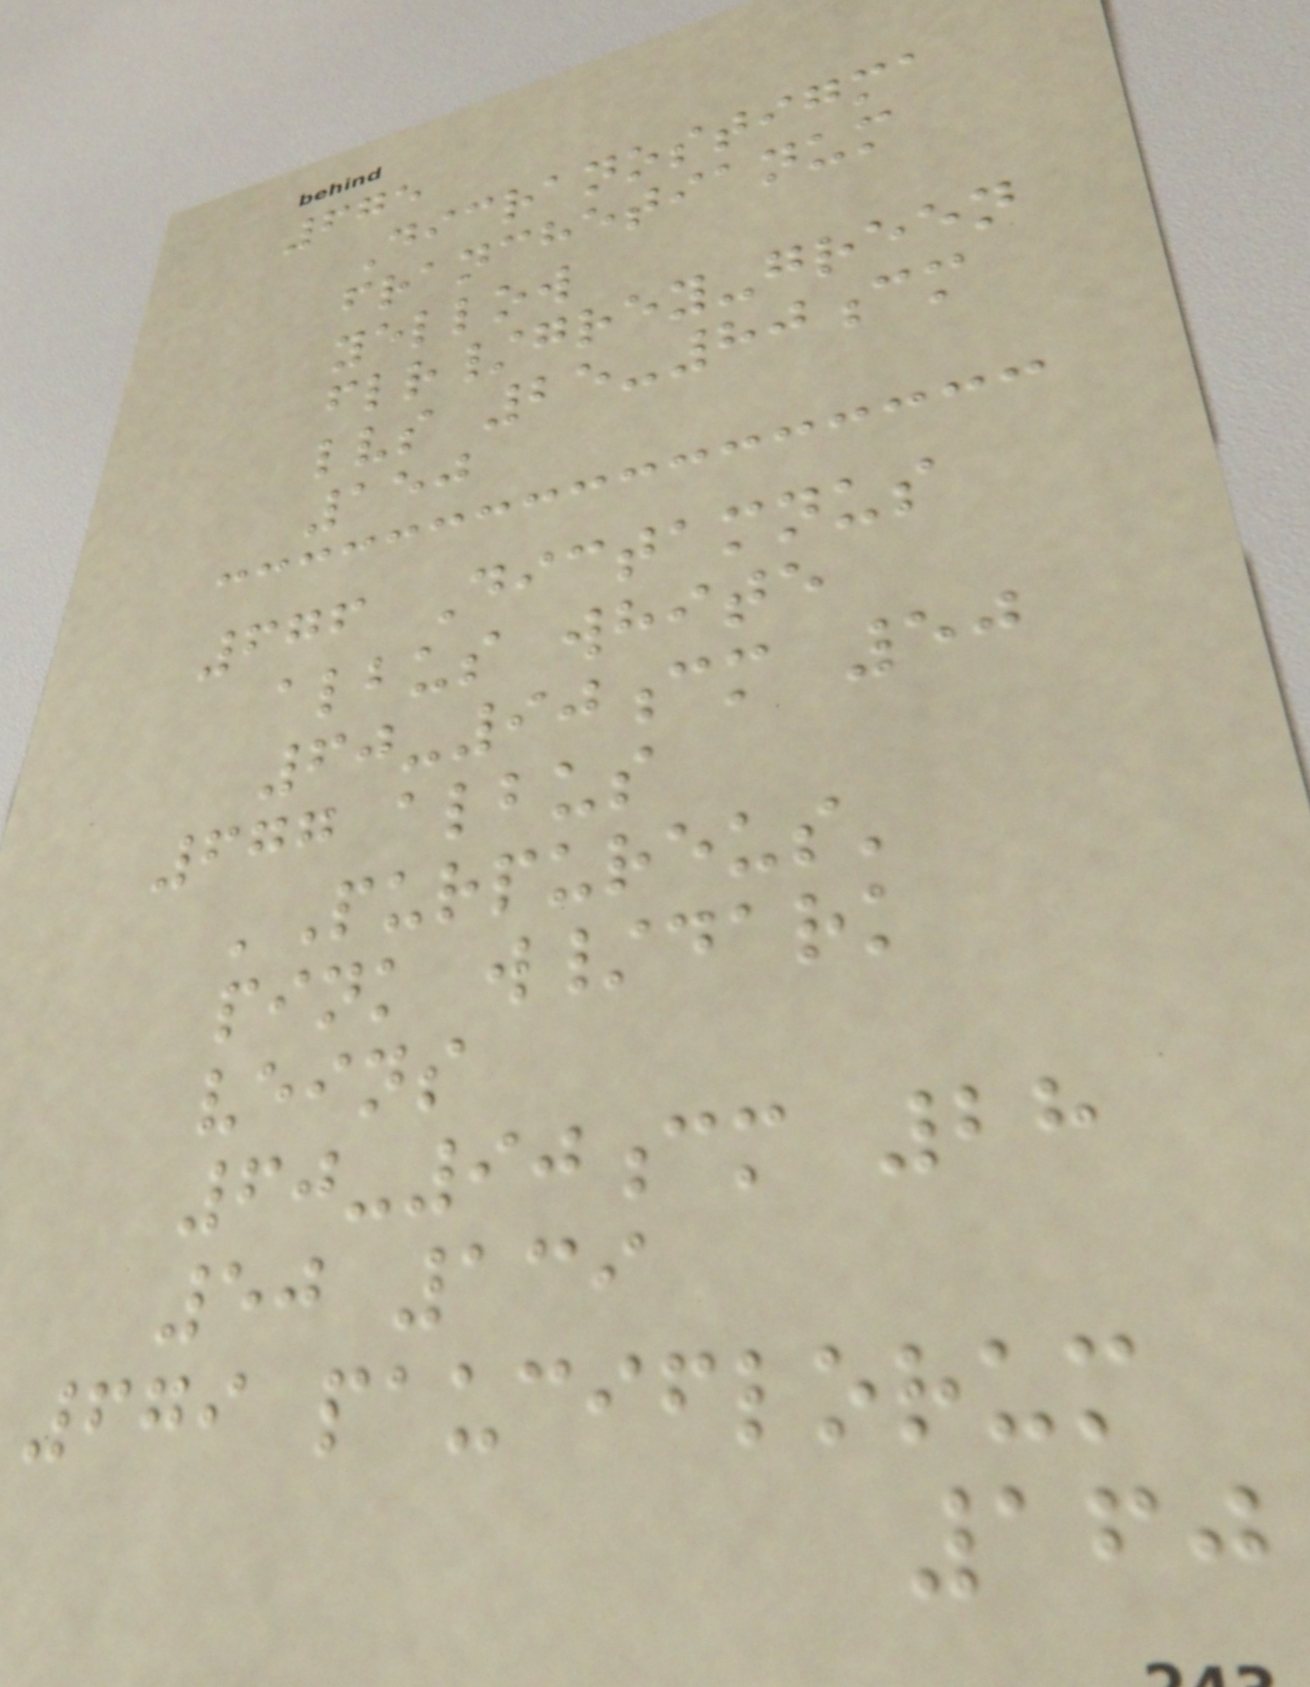675
Dicranostigma
franchetianum
yellow
flr/grey-green
lvs 25-80cm
150
676 Dictamnus
albus white
60-90cm 50
677 albus
'Purpureus'
pink w/dark
veins
60-90cm 28
50 139
679 pauciflorum
160
